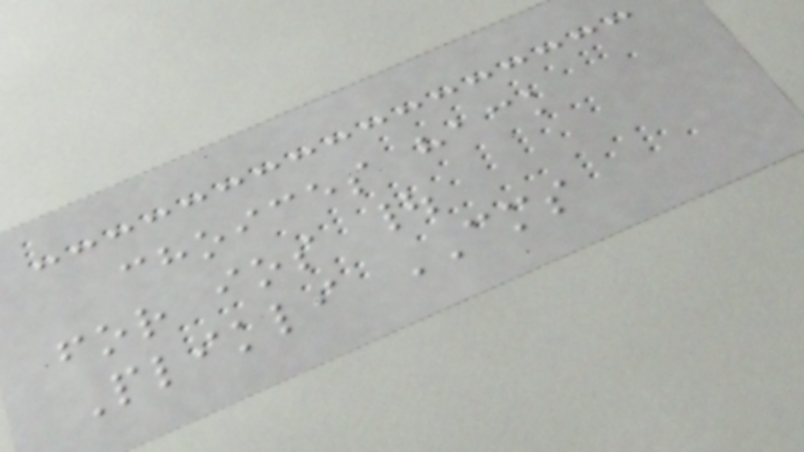choices hack
for ios |
Plikli CMS
